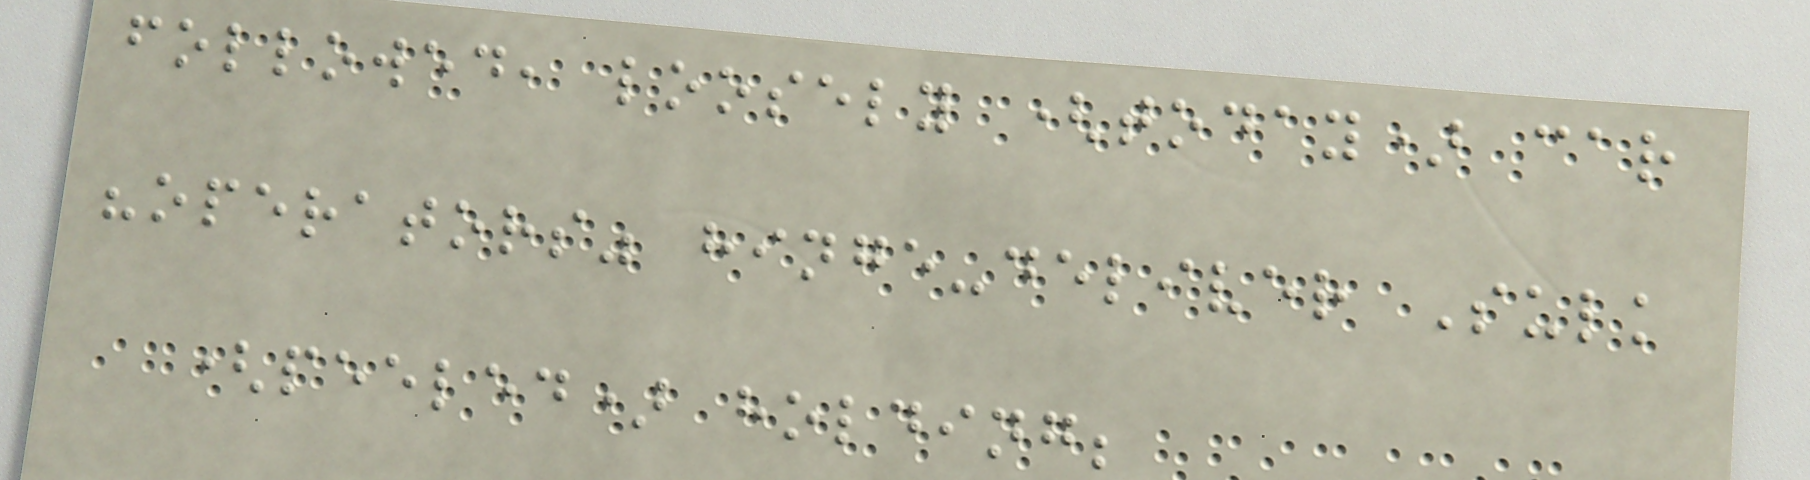followed, loosely (today) car
"operators" hinge-deliver Sulk
(peeled) holding;
